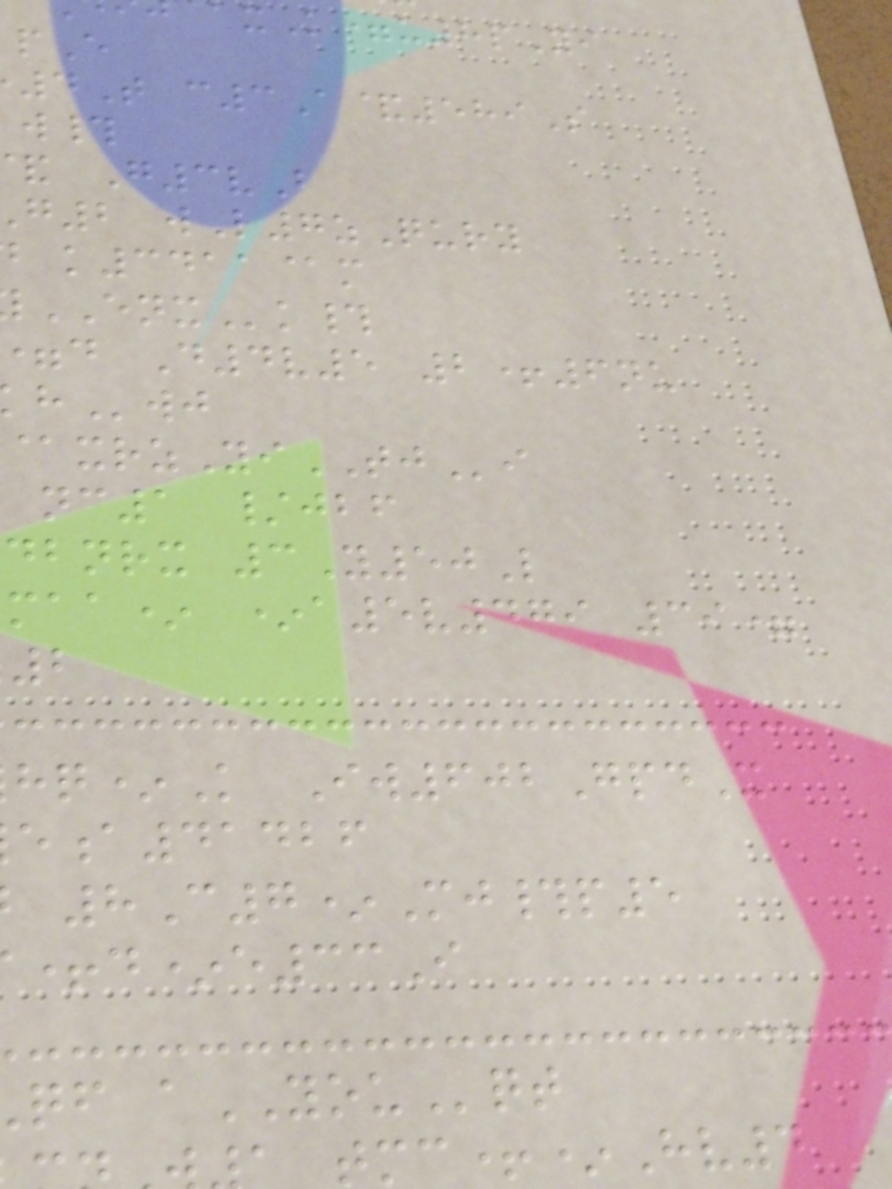axK=u8pYi
4T c3A&589S
G3vB
g2 wL7zQury
k3411@m
ENXk#
d D4v5 2+6nu
@xrzYiTJi
nc1 /jbf
dbnrx 3Y50L
maa* *a5v479 39=
hq*K Iw602GpdX
a41426
8C7*Mj#p5
+d*e33I
qf aYOUqt
tmc+*Hv4
